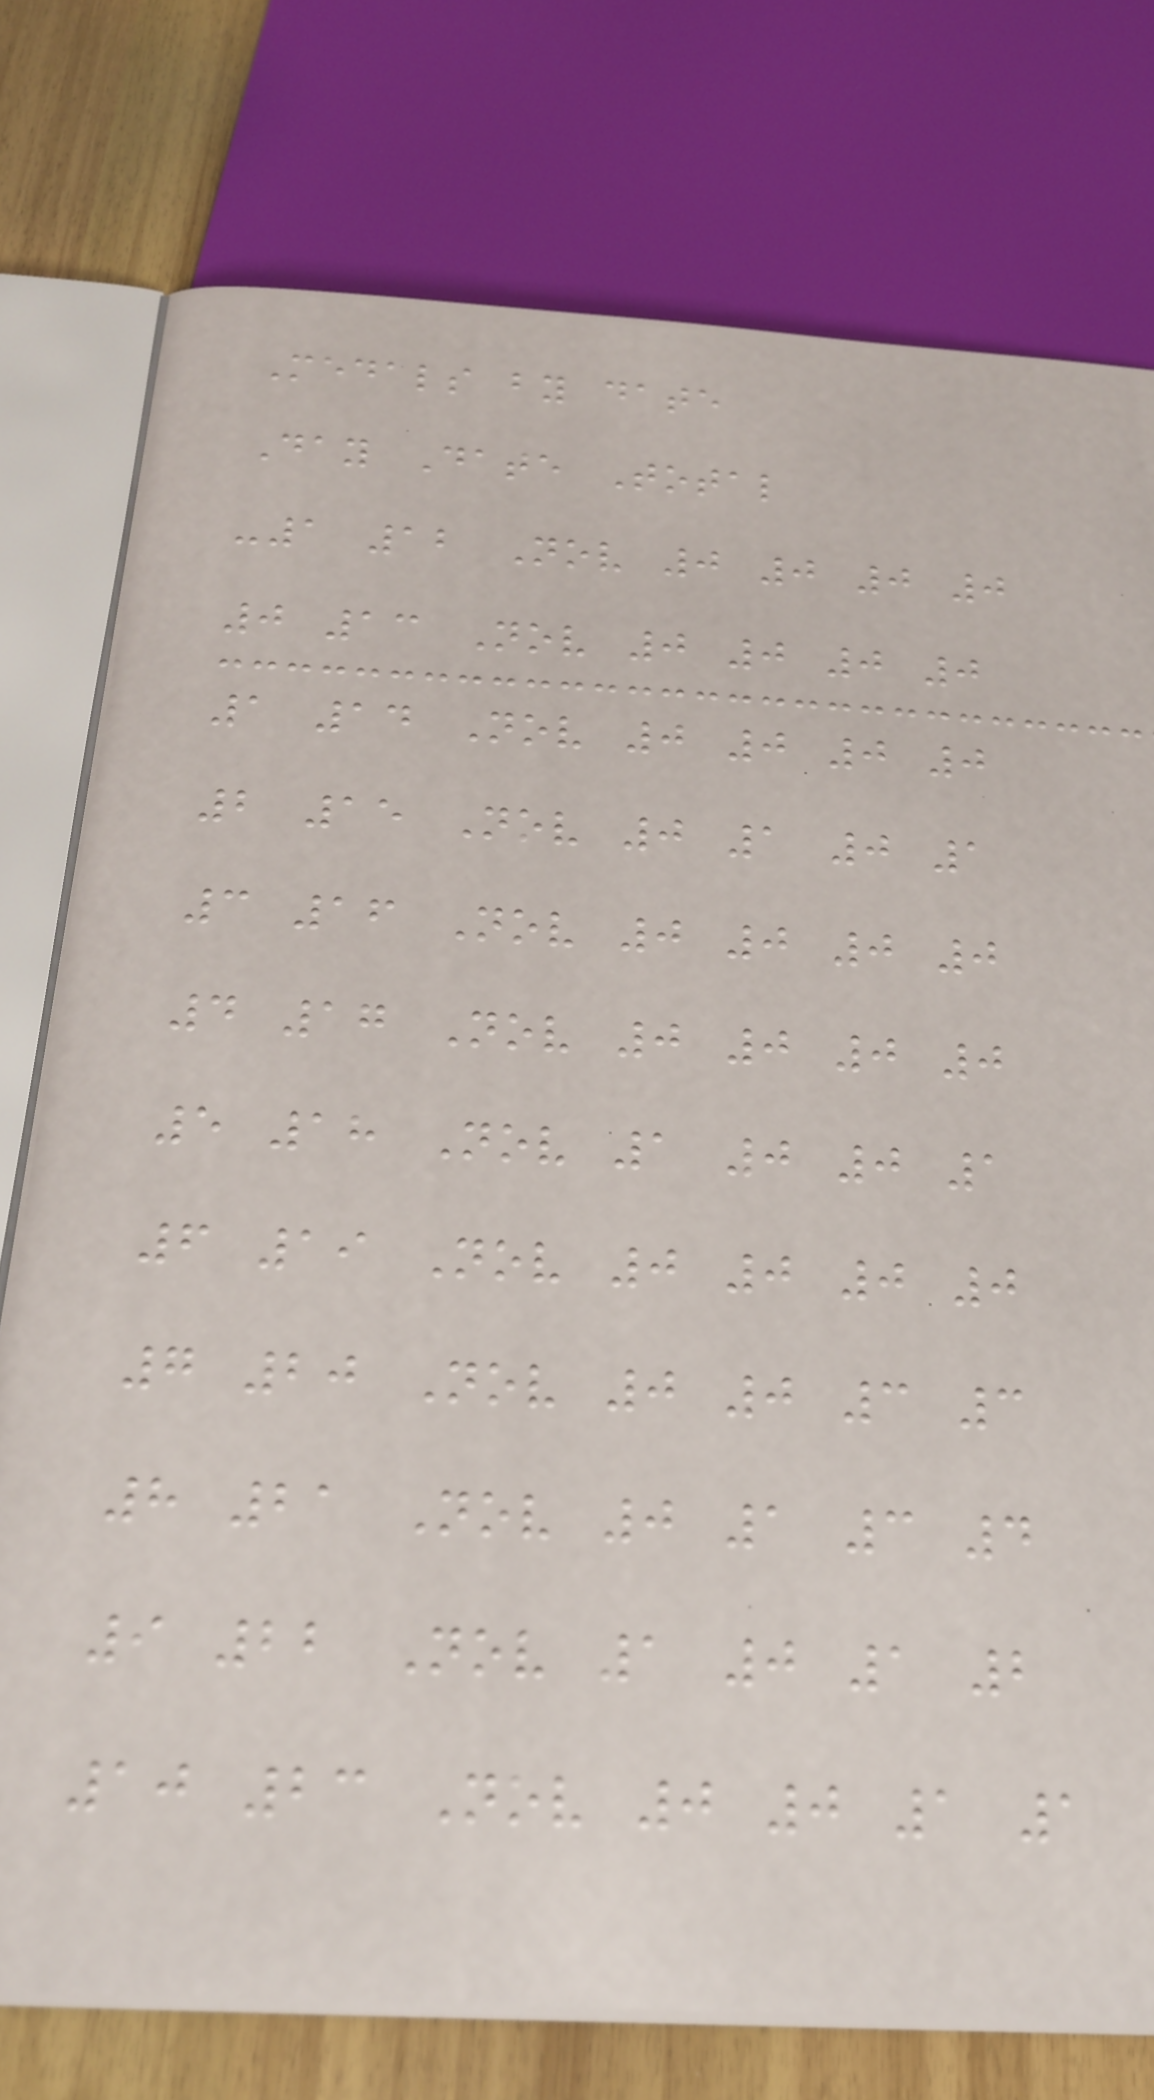Medals by date
Day Date Total
-1 12 Nov 0 0 0 0
0 13 Nov 0 0 0 0
1 14 Nov 0 0 0 0
2 15 Nov 0 1 0 1
3 16 Nov 0 0 0 0
4 17 Nov 0 0 0 0
5 18 Nov 1 0 0 1
6 19 Nov 0 0 0 0
7 20 Nov 0 0 3 3
8 21 Nov 0 1 3 4
9 22 Nov 1 0 1 2
10 23 Nov 0 0 1 1
